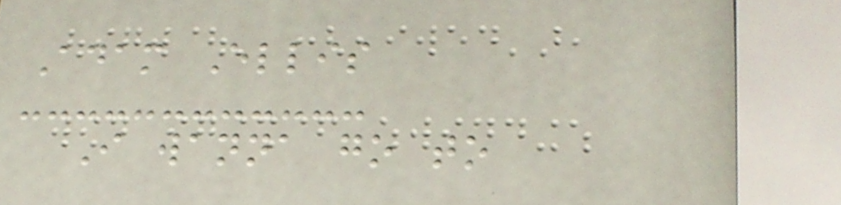Adam Ellis
I wanna go to
